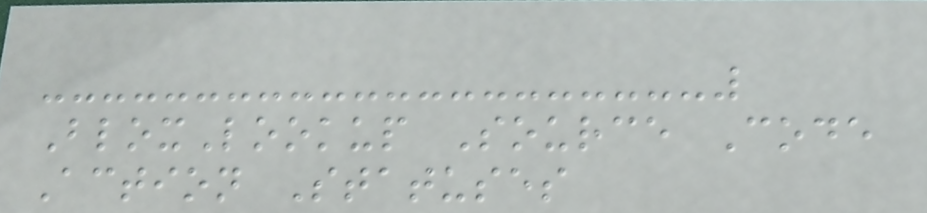BloxLookup Source Code
Action Statuses
